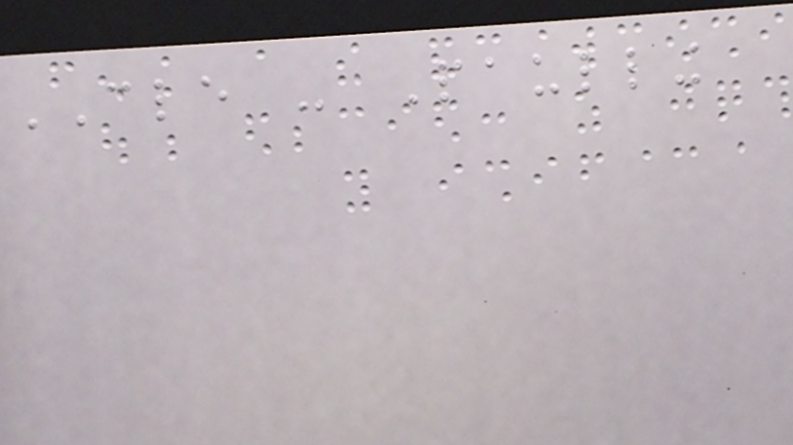CLE - Paulling
